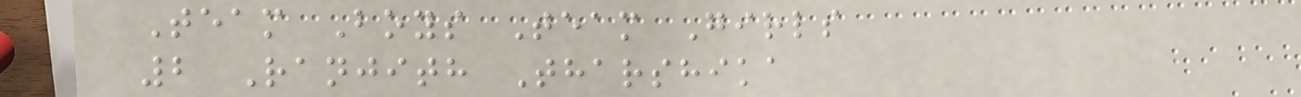Team Boys Team Girls
2 Ranjith Tharshika
